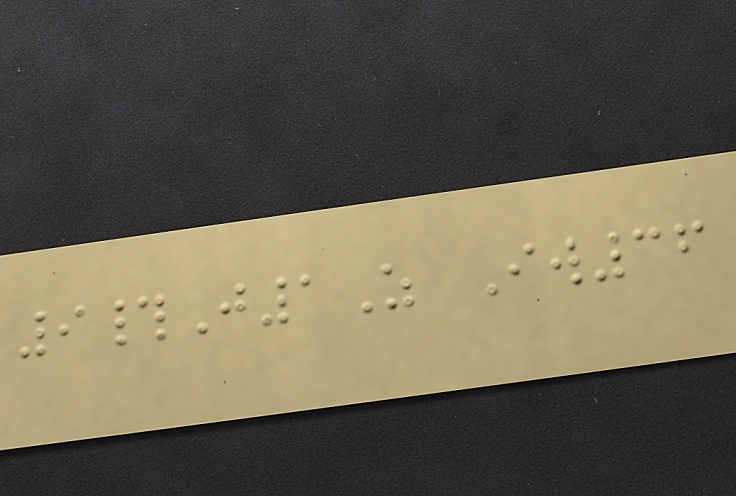9#J1Z Iw36
